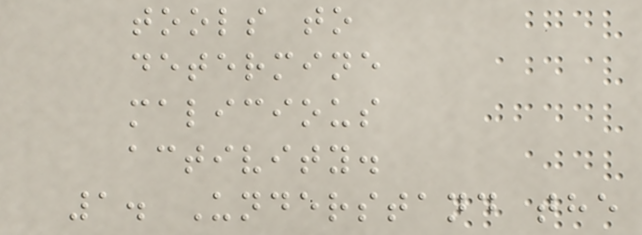tools to
determine
malicious
activity.
1. Understand the
